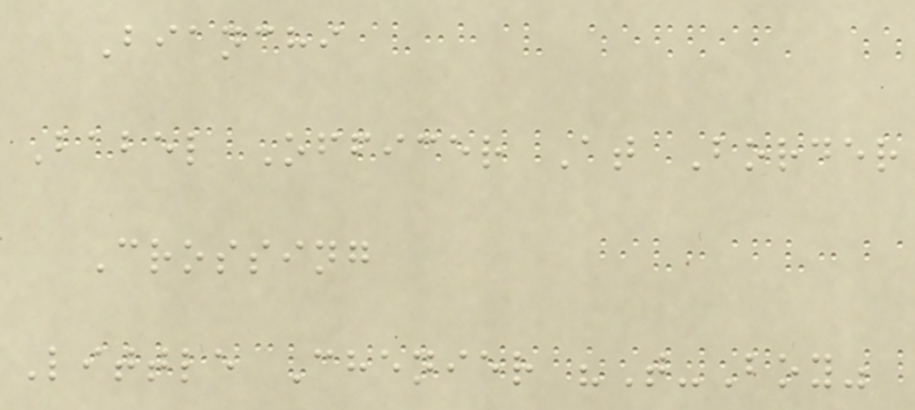Bianchi
Babel Officer At Border
Crossing
Little Chenier "T-Boy"
